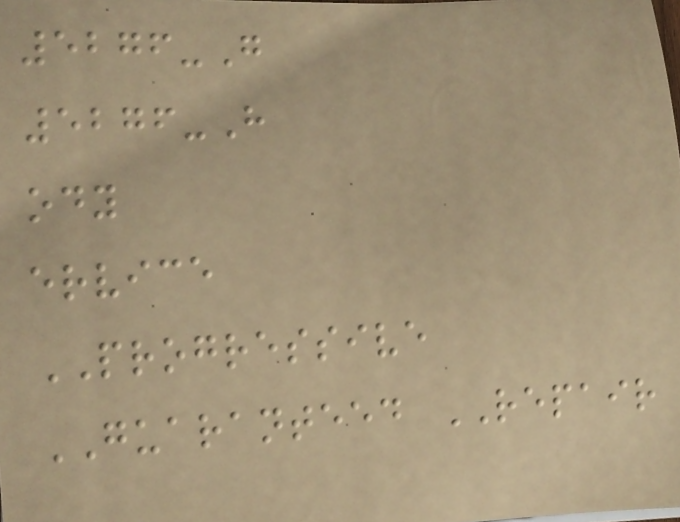5276-G
5276-H
ody
ervice
PROGRESSIVE
GUARANTEED REPAIR
